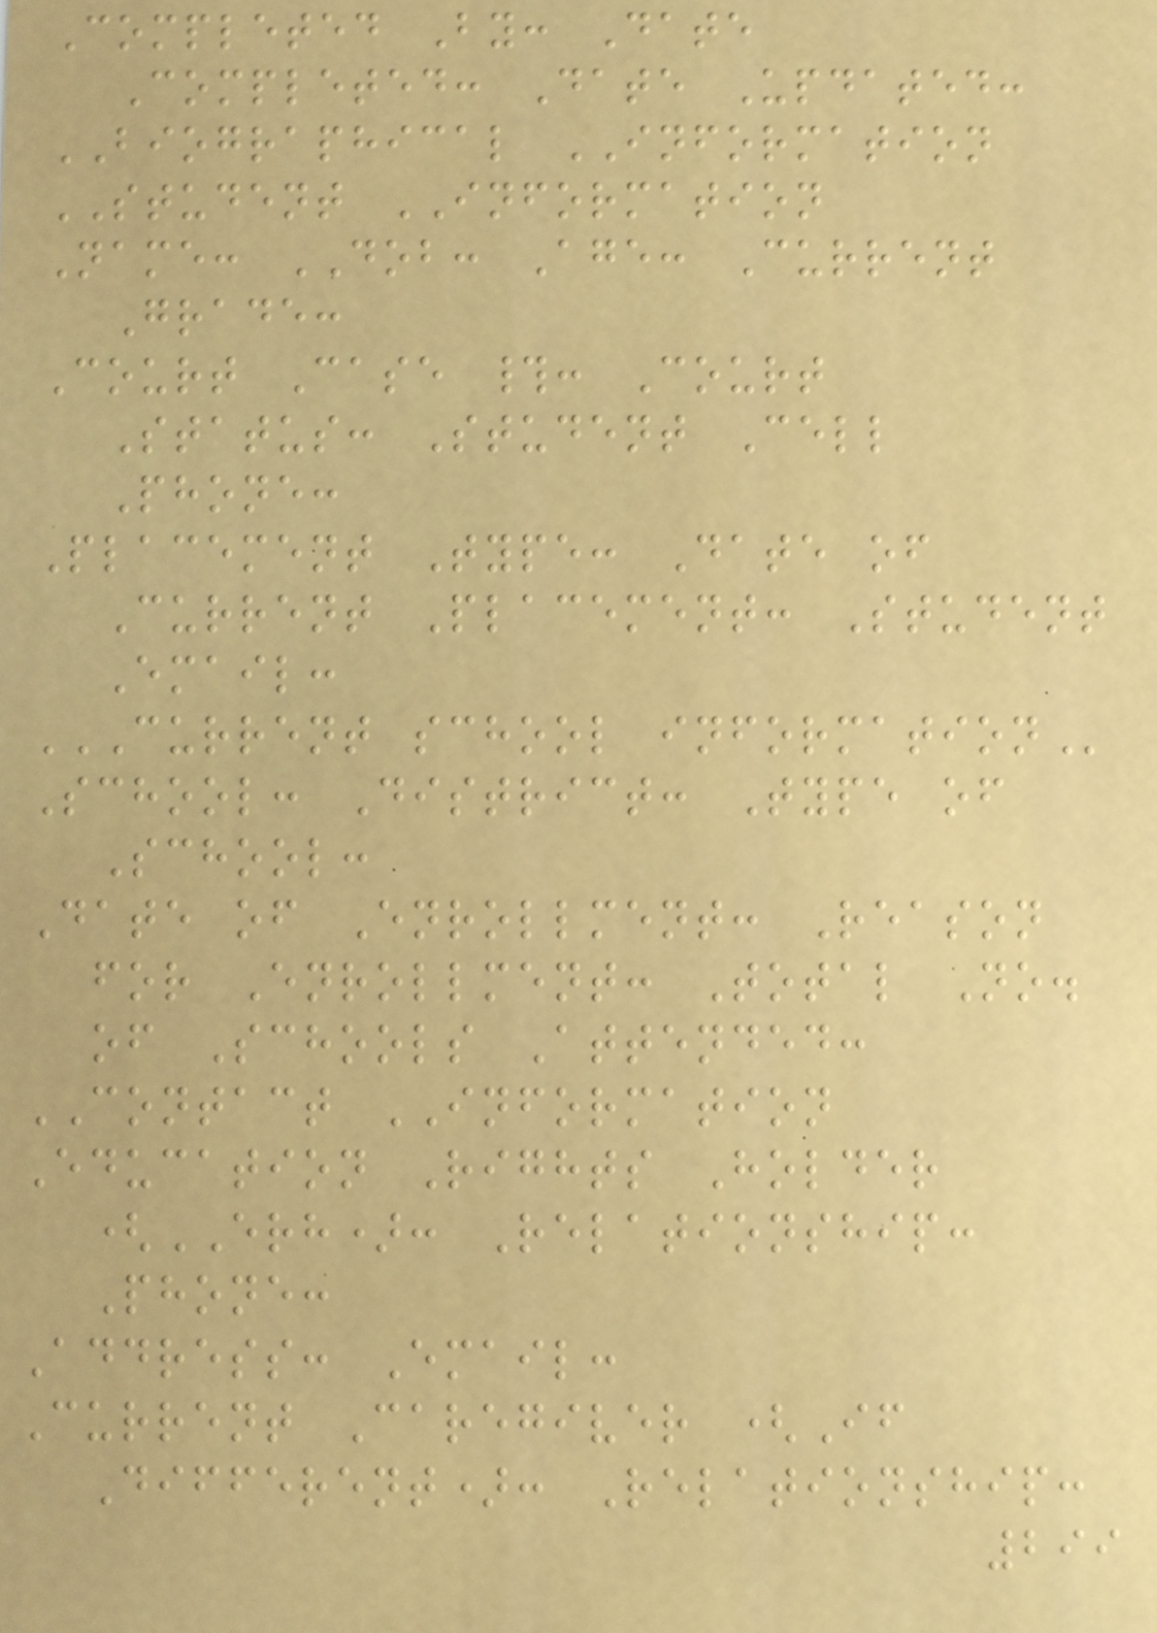Completed By: Date
Completed: Date Updated:
BIOGRAPHICAL INFORMATION
STUDENT INFORMATION
Name: DOB: Age: Current
Grade:
Court Case #: Court
Status: Student Cell
Phone:
Placement Type: Date of
Current Placement: Student
Email:
CURRENT SCHOOL INFORMATION
School: District: Type of
School:
Date of Enrollment: Reason
for Enrollment: Total No.
of Schools Attended:
CONTACT INFORMATION
Education Rights Holder
(ERH): Relationship:
Phone:
Address: Email:
Current Caregiver (If
Different): Relationship:
299
